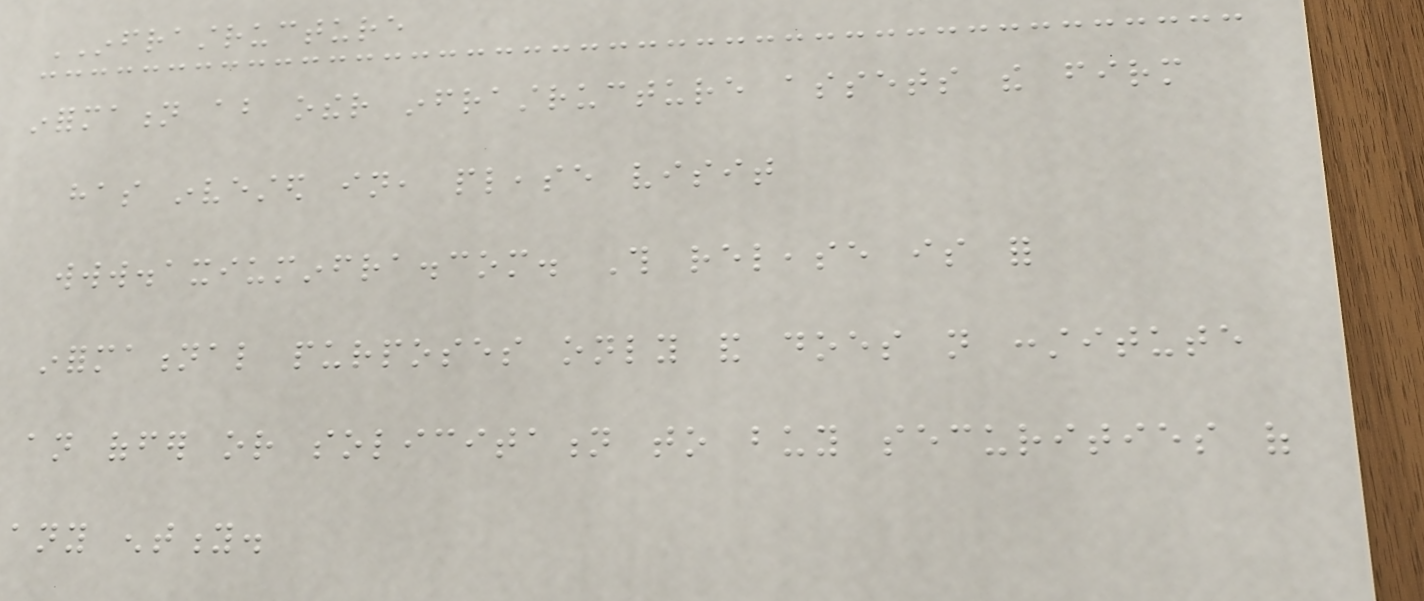INFRASTRUCTURE
information about other infrastructure assets the firm
has invested in, please visit
www.axiuminfra.com. This release is for
informational purposes only and does not constitute
an offer or solicitation to buy securities of
any entity.
